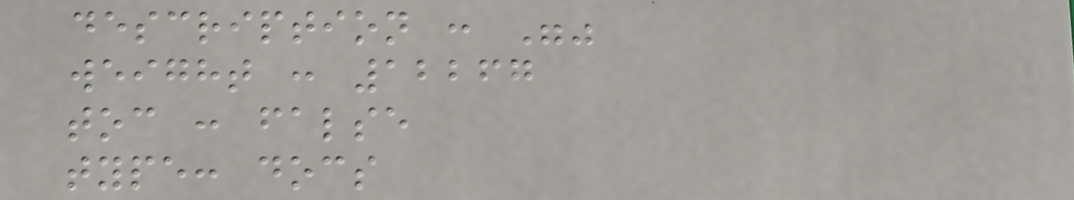description : ""
weight : 12267
toc : false
type: docs
